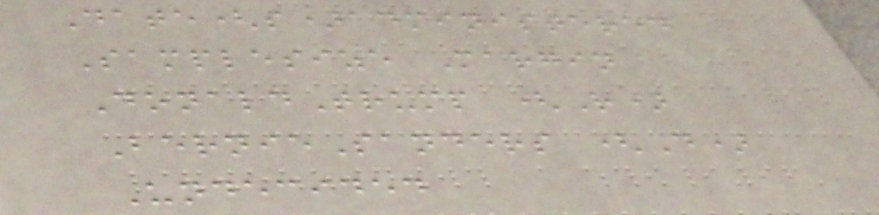Date(s)administered
Samplesize Margin
DonaldTrump (R)
BernieSanders (D)
Undecided
